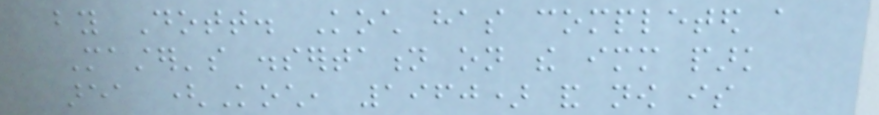by Dott. Koch has completed a
Master's dissertation on the immediate park
area (Koch, 1960) and now is
